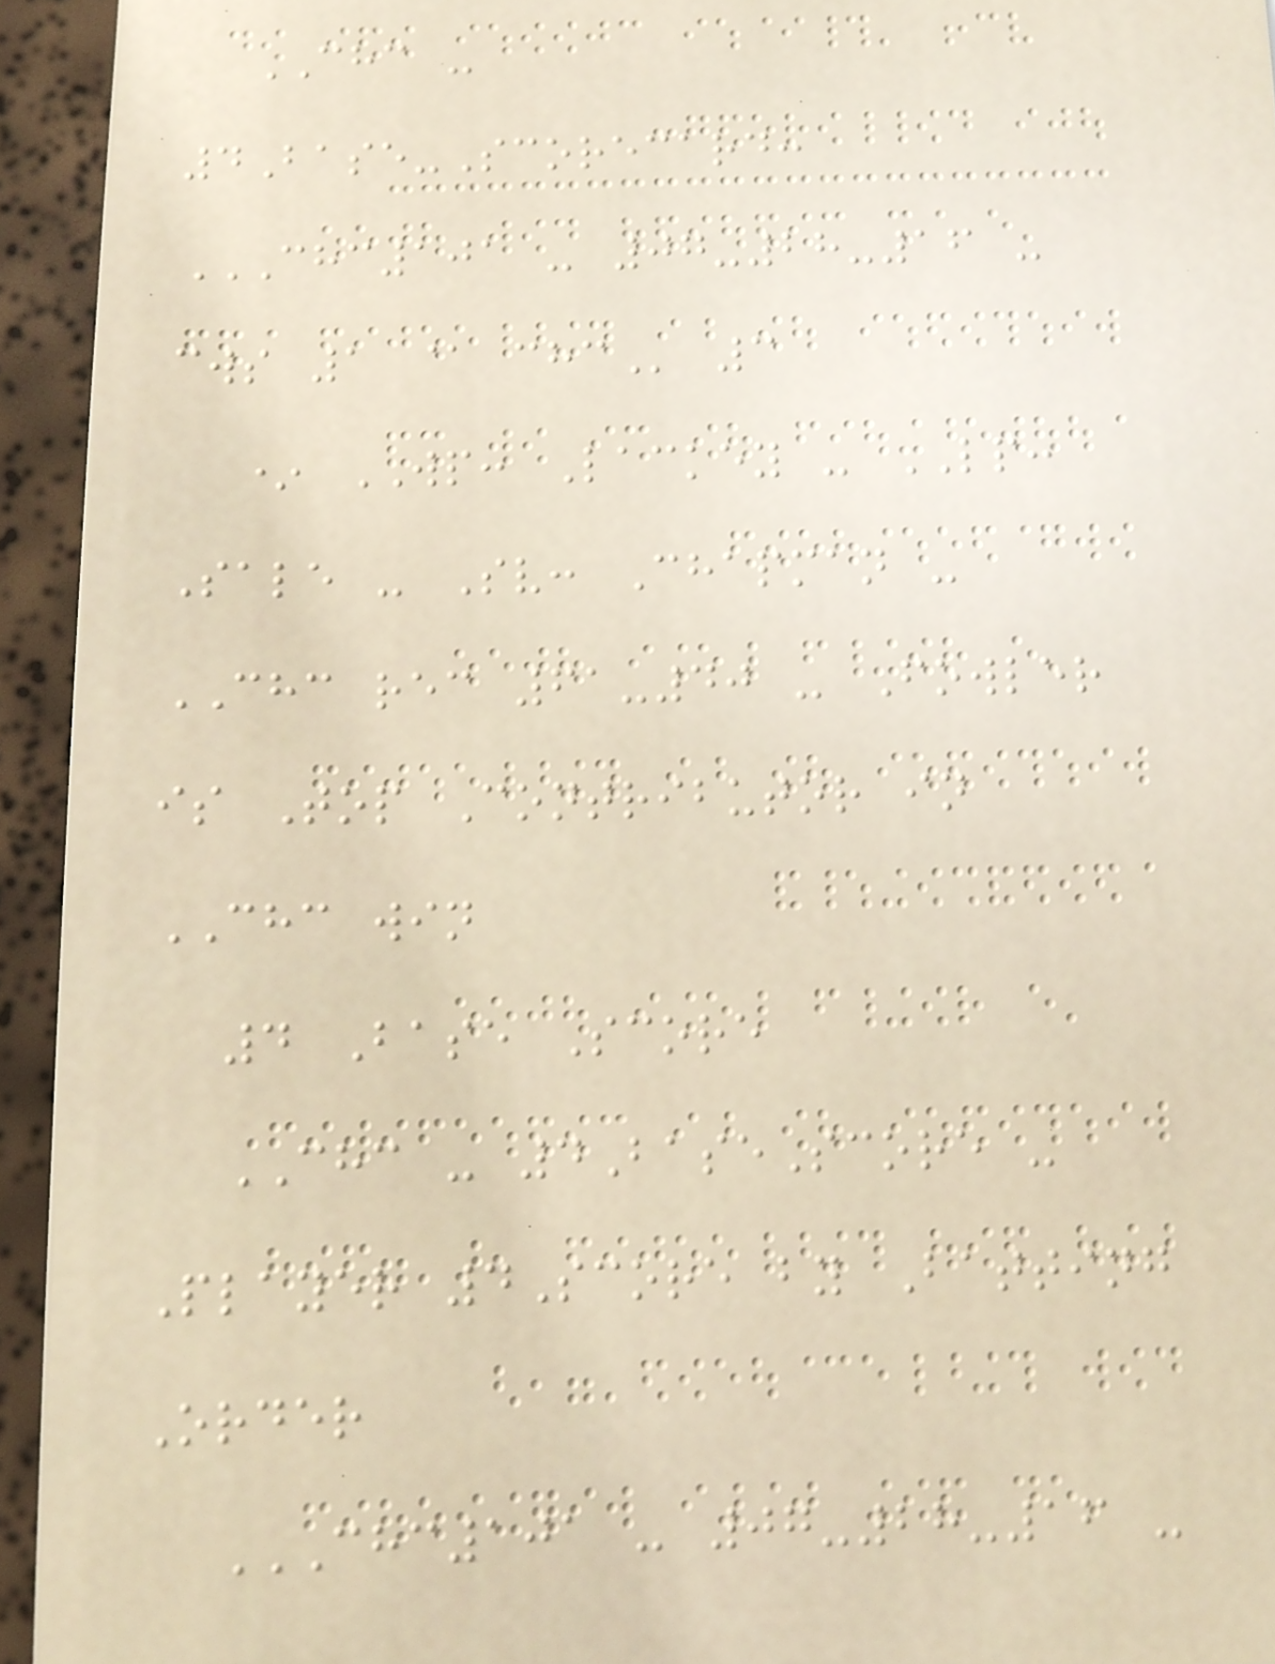CHC -
4Base-Scorecard:
CHC101 - 07-28-16 -
CWS 1 @ CHC 3
* WP: Lackey - LP:
Sale - Sv: Chapman -
CHC rec 61-40 - Fowler
is Top Contributor in
CHC win
4 Base Score
CHC - 4BaseScore -
Player 4Score by Batting
Order
CHC101 - 07-28-16 -
